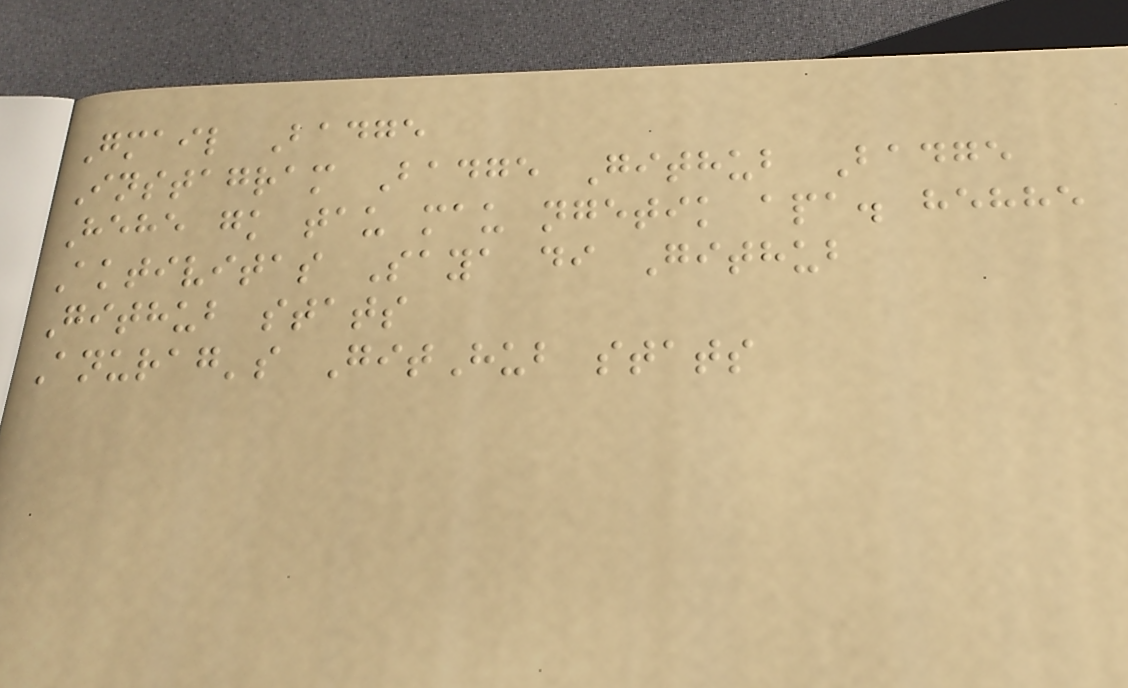Gmail Badge
Instagram Badge Github Badge
Hehe gk tau mau ngetik apa. hehhe
Aktivitas Saya di Github
Github stats
Anurag's GitHub stats
